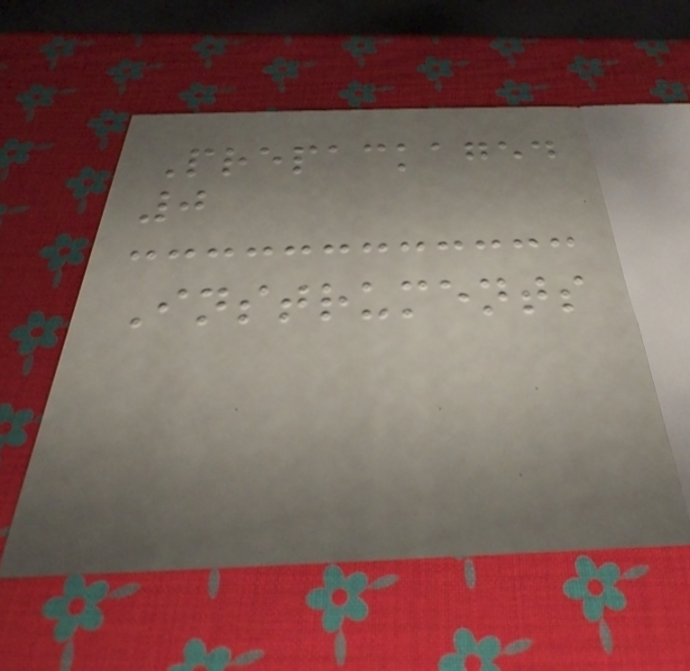Prepackaged
0
Instruments
